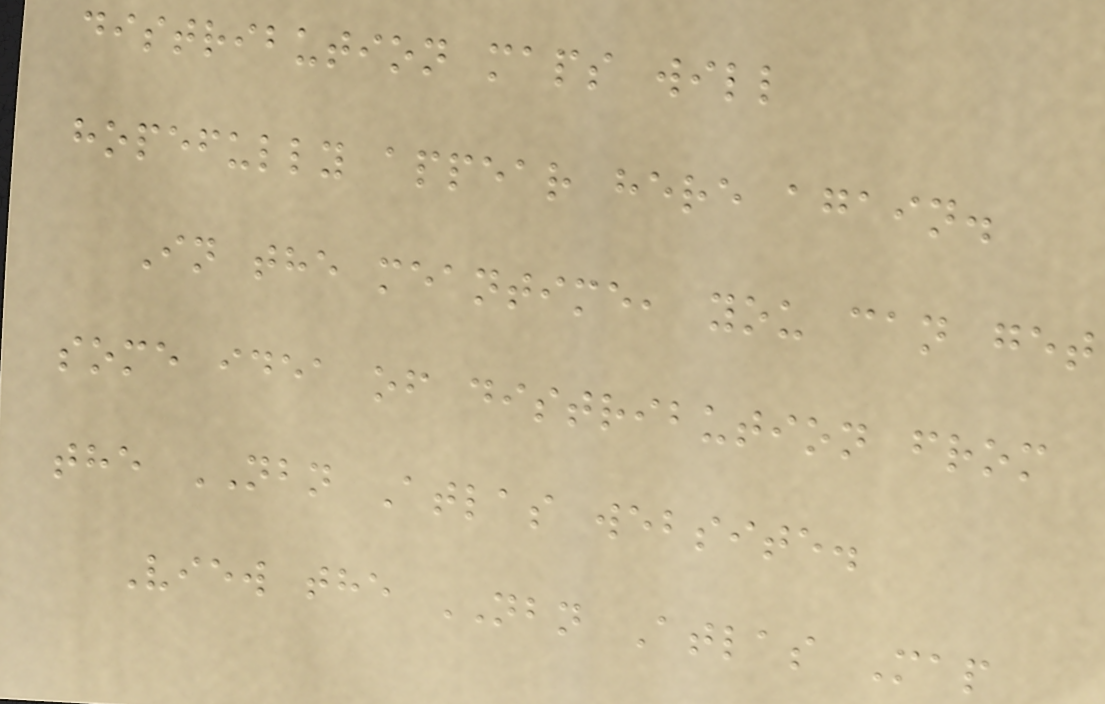distribution maps will
hopefully appear here again.
In the meantime, you can get
some idea of distribution from
the NBN Atlas website.
View the NBN Atlas Map
